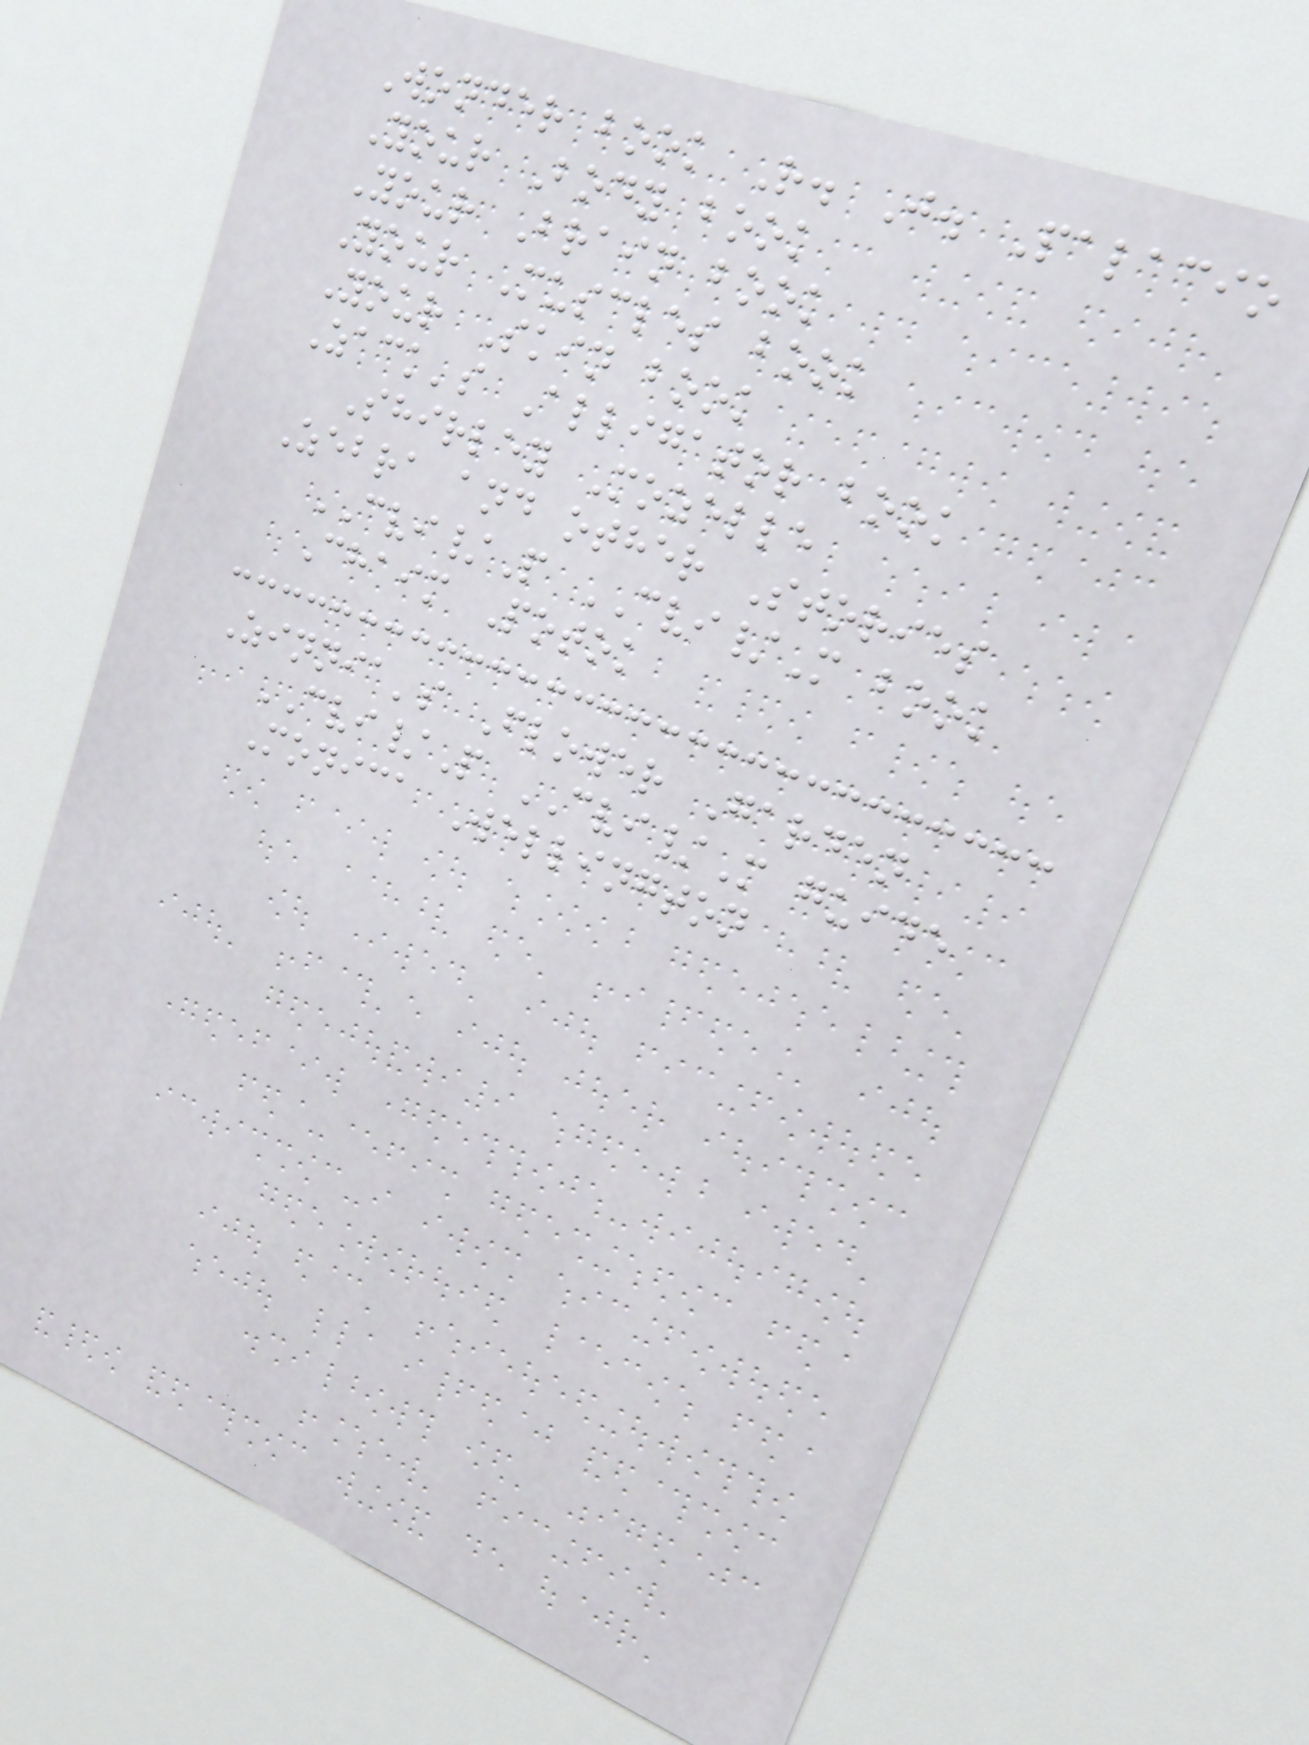Wonder book R. J. Palacio
Your Body book
Your Brain book
Your Muscles book
Your Skin book
Zack's Alligator book
Shirley Mozelle
Zebra and other Stories
CVI/P CVI/M book
Chaim Potok
Zinnia's Flower Garden
CVI/P CVI/M guide
Monica Wellington
